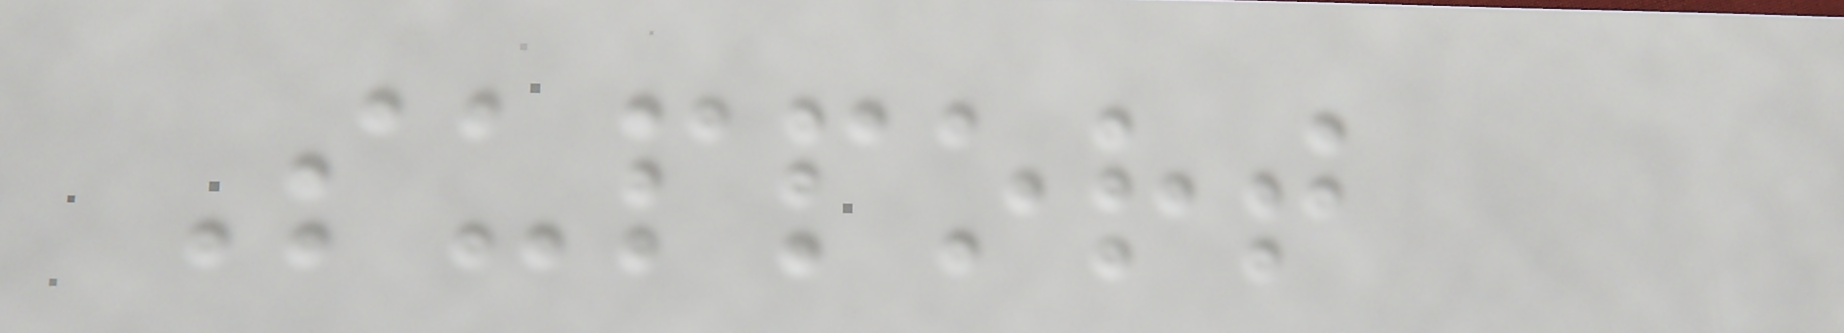Support
